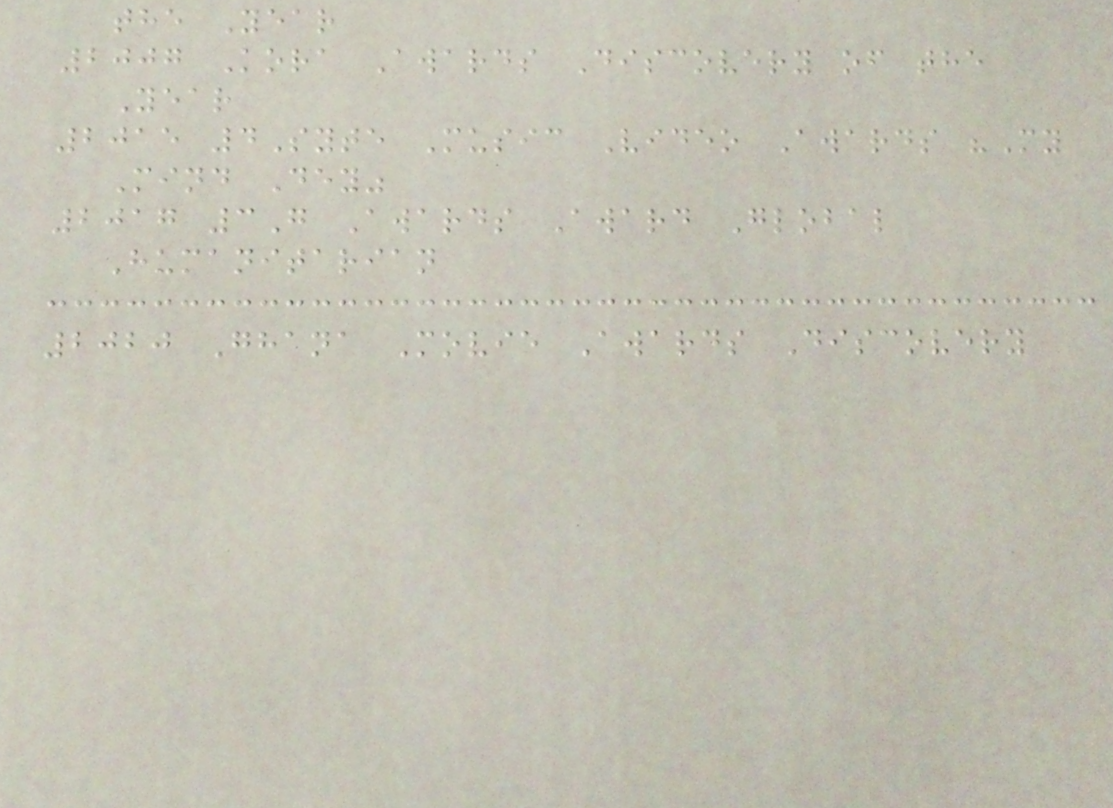the Year
2007 Kora Awards Discovery of the
Year
2015 4Syte Music Video Awards "My
Mind Dey"
2017 3G Awards Award Global
Humanitarian
2020 Ghana Movie Awards Discovery
